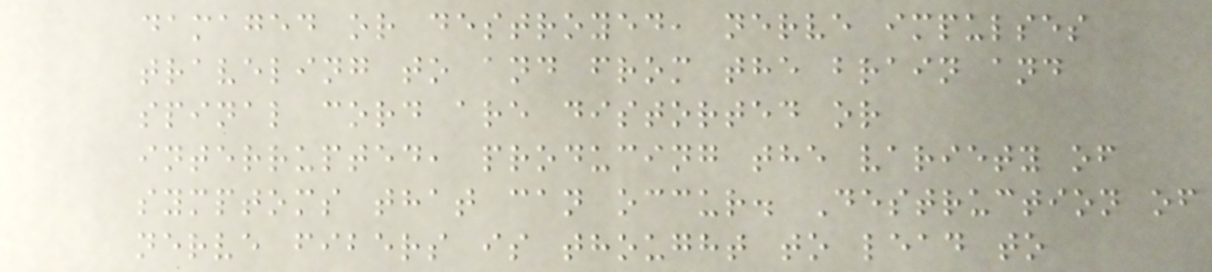damaged or destroyed, nerve impulses
traveling to and from the brain and
spinal cord are distorted or
interrupted, producing the variety of
symptoms that can occur. Destruction of
nerve fibers is thought to lead to
